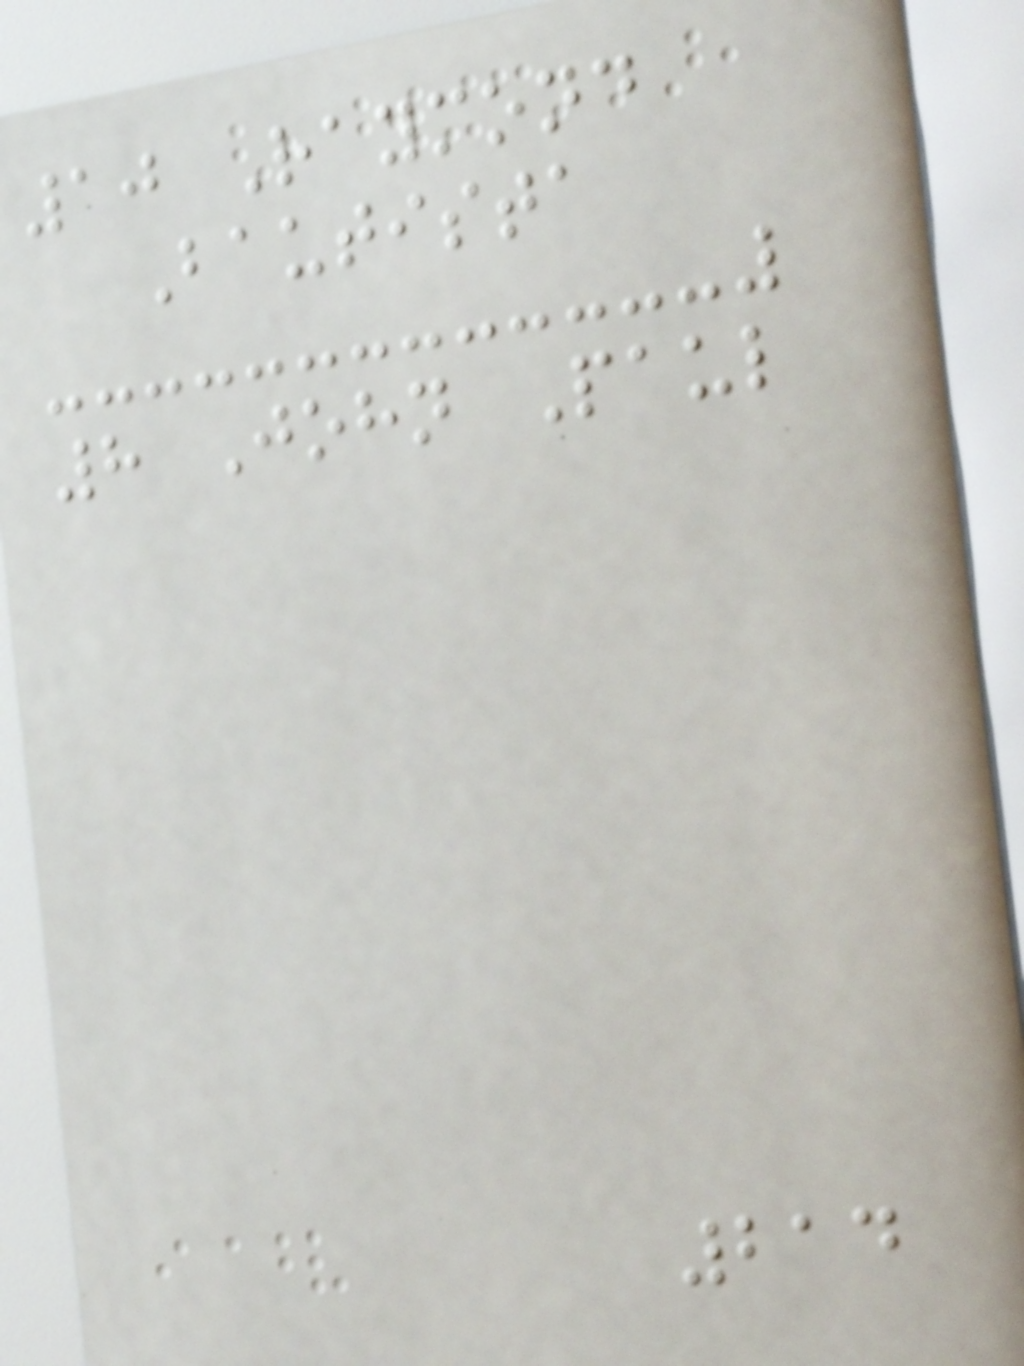10 Raymond
Bautista
8 John Paul
214
